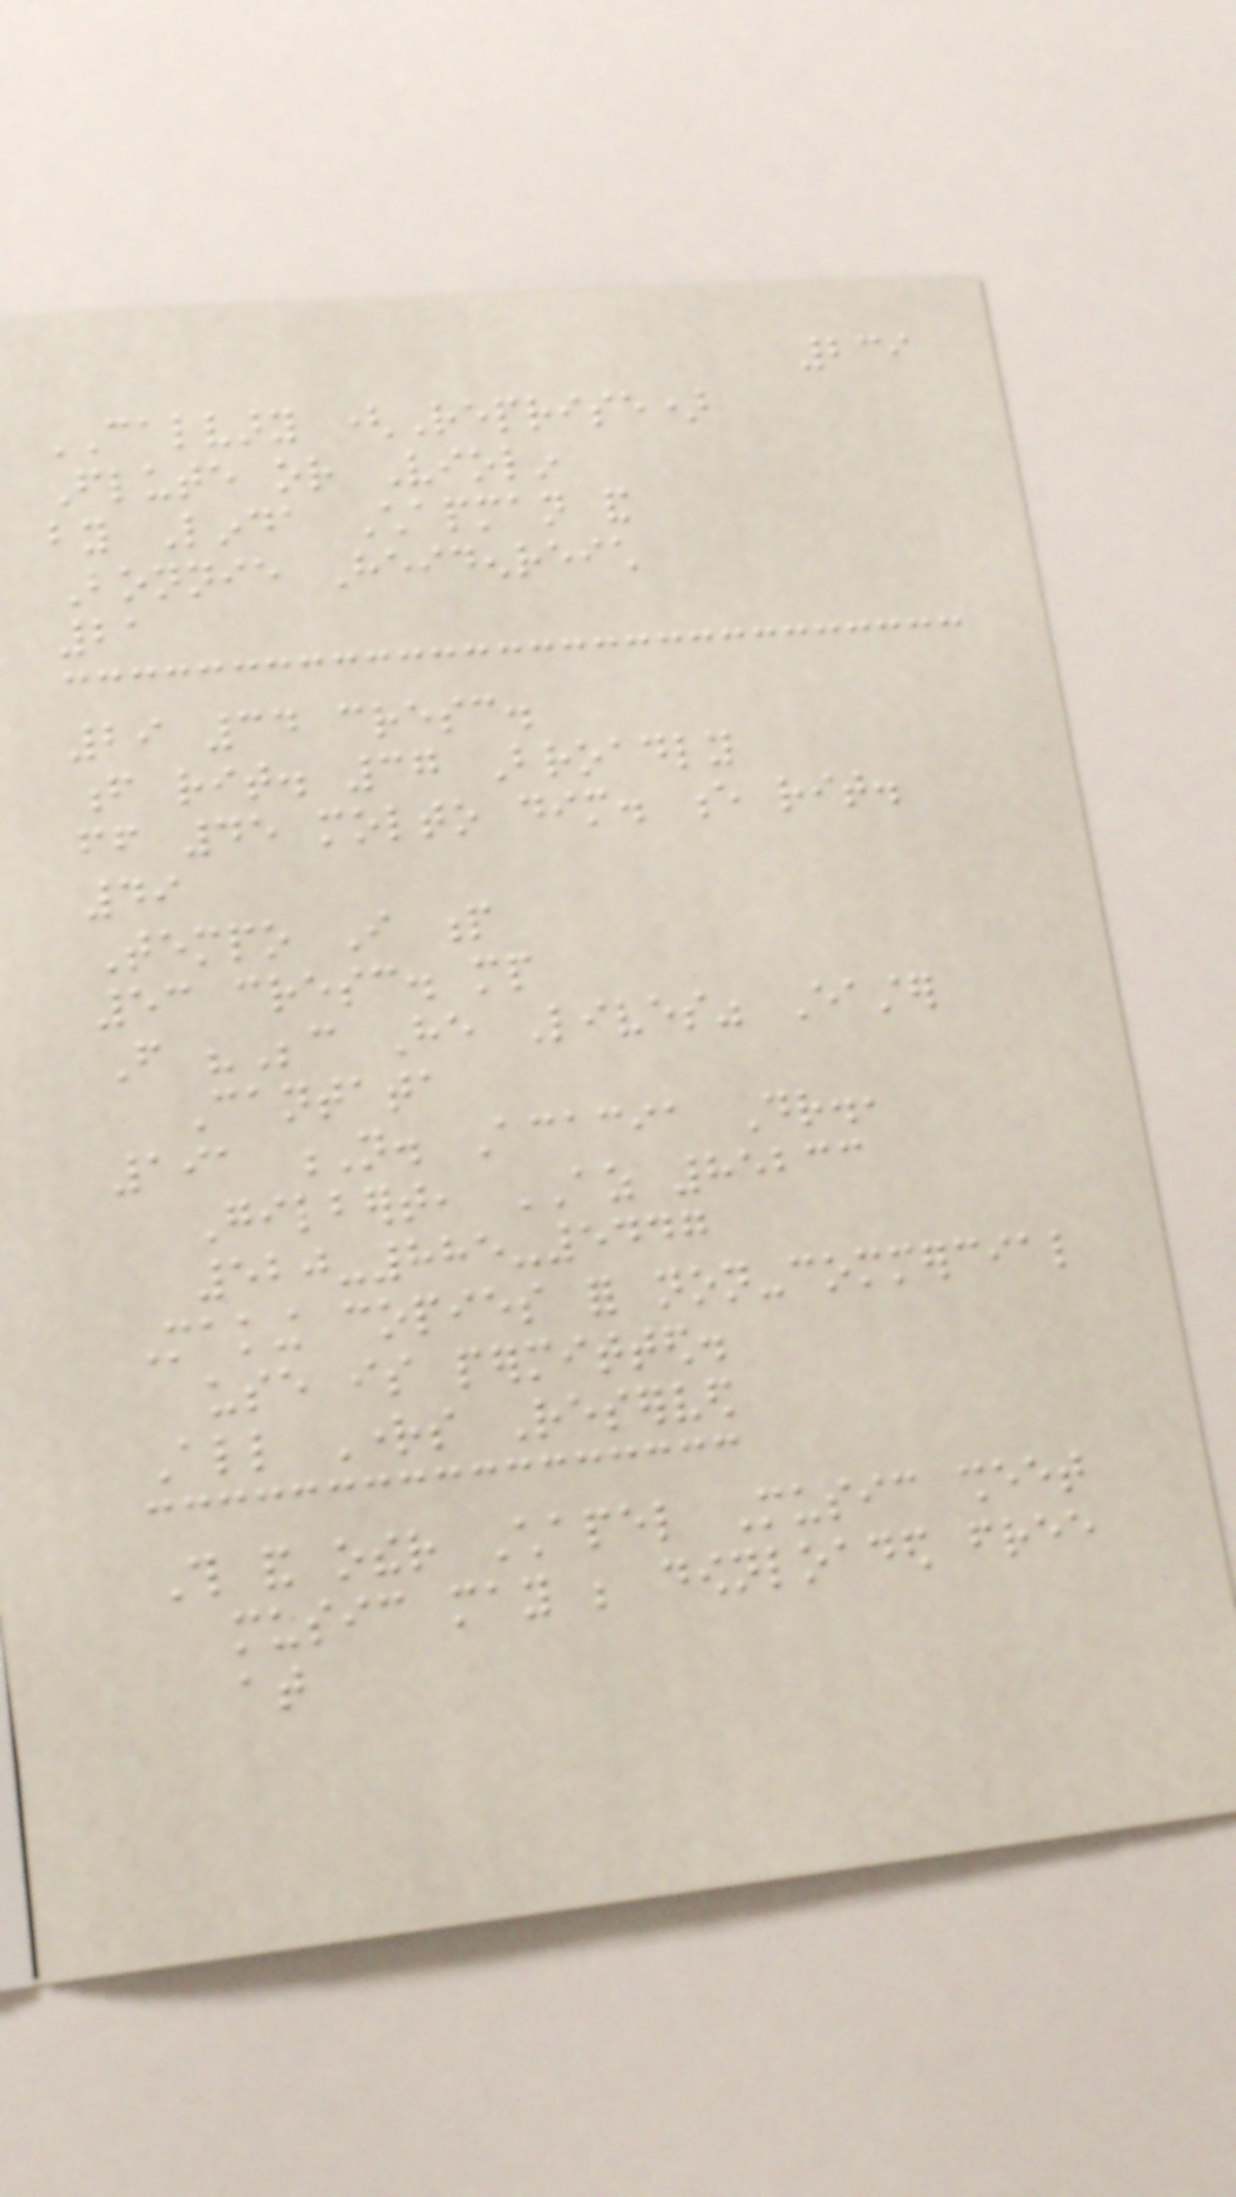239
CALVARY (Reprise)
Flute or Violin
by Linda Chapman and
Bonnie Heidenreich
21
29 34 cresc.
f rit. 37 Broadly
ff 45 molto dim. e rit.
49
Tempo I p
53 cresc. mp
From "Because He Lives" Easter
Cantata
191 N. Acacia Dr.,
Gilbert, AZ 85233
520-885-5447
Making copies for non-commercial
use is permitted.
All Rights Reserved
This and other Chapel Music sheet
music may be downloaded free
at
